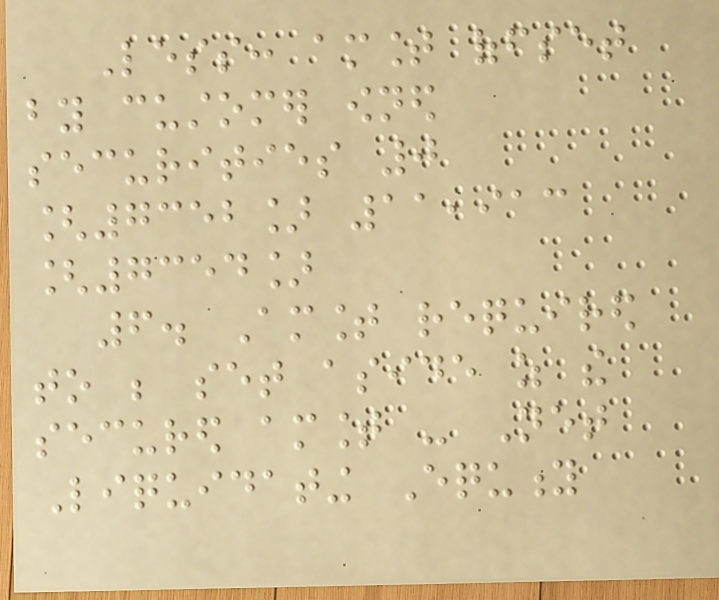Less: amount offset
by customer owned
securities 0
[7352] 11,913
[7354]
6. Amount required
to be set aside as the
secured amount - Net
Liquidating Equity
